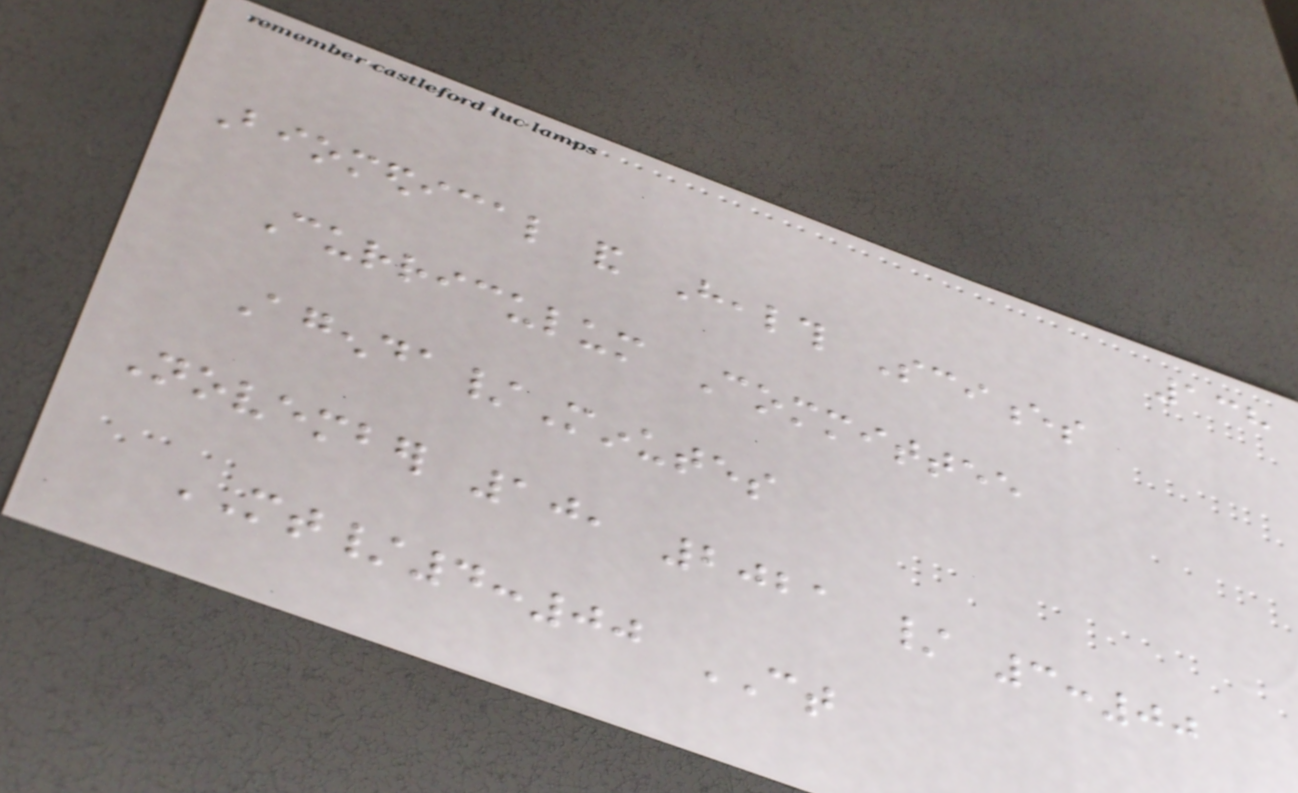138
Biomedical and Health Sciences
Curriculum Committee
Agenda/Minutes
November 10, 2021 / 3:00
MT/4:00 CT
